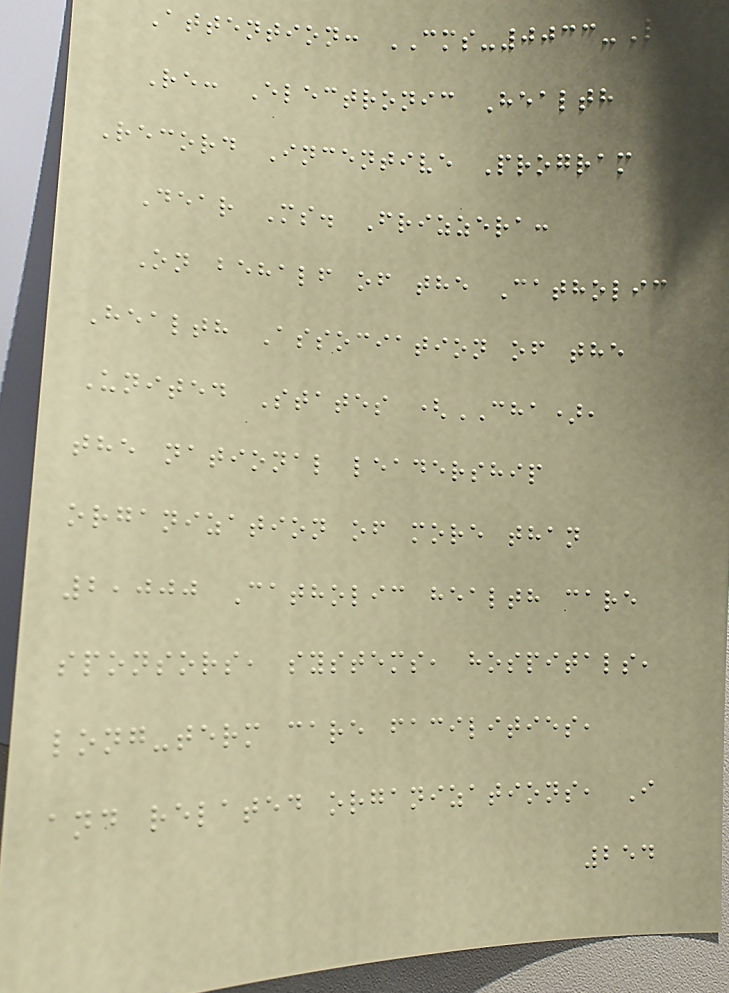Attention: CMS-0033-P
Re: Electronic Health
Record Incentive Program
Dear Ms. Frizzera:
On behalf of the Catholic
Health Association of the
United States (CHA),
the national leadership
organization of more than
2,000 Catholic health care
sponsors, systems, hospitals,
long-term care facilities,
and related organizations, I
254
